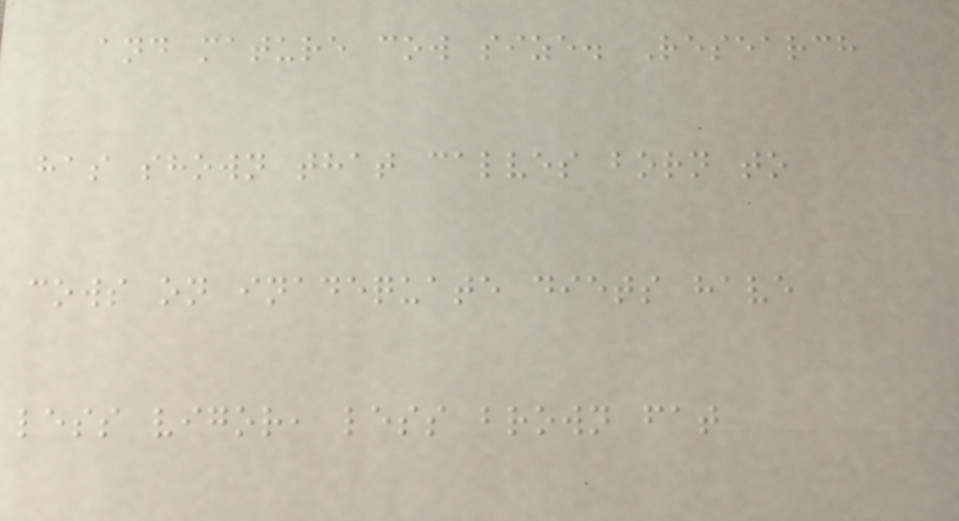and mature cow size. Research
has shown that calves born to
cows on inadequate diets have
less vigor, less brown fat
